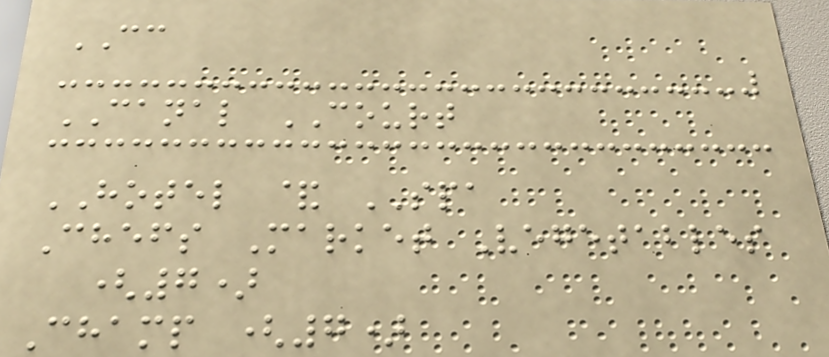CC
CANAL COURT
HOTEL & SPA
Chefs Market Vegetables
(7)
Champ (7)
